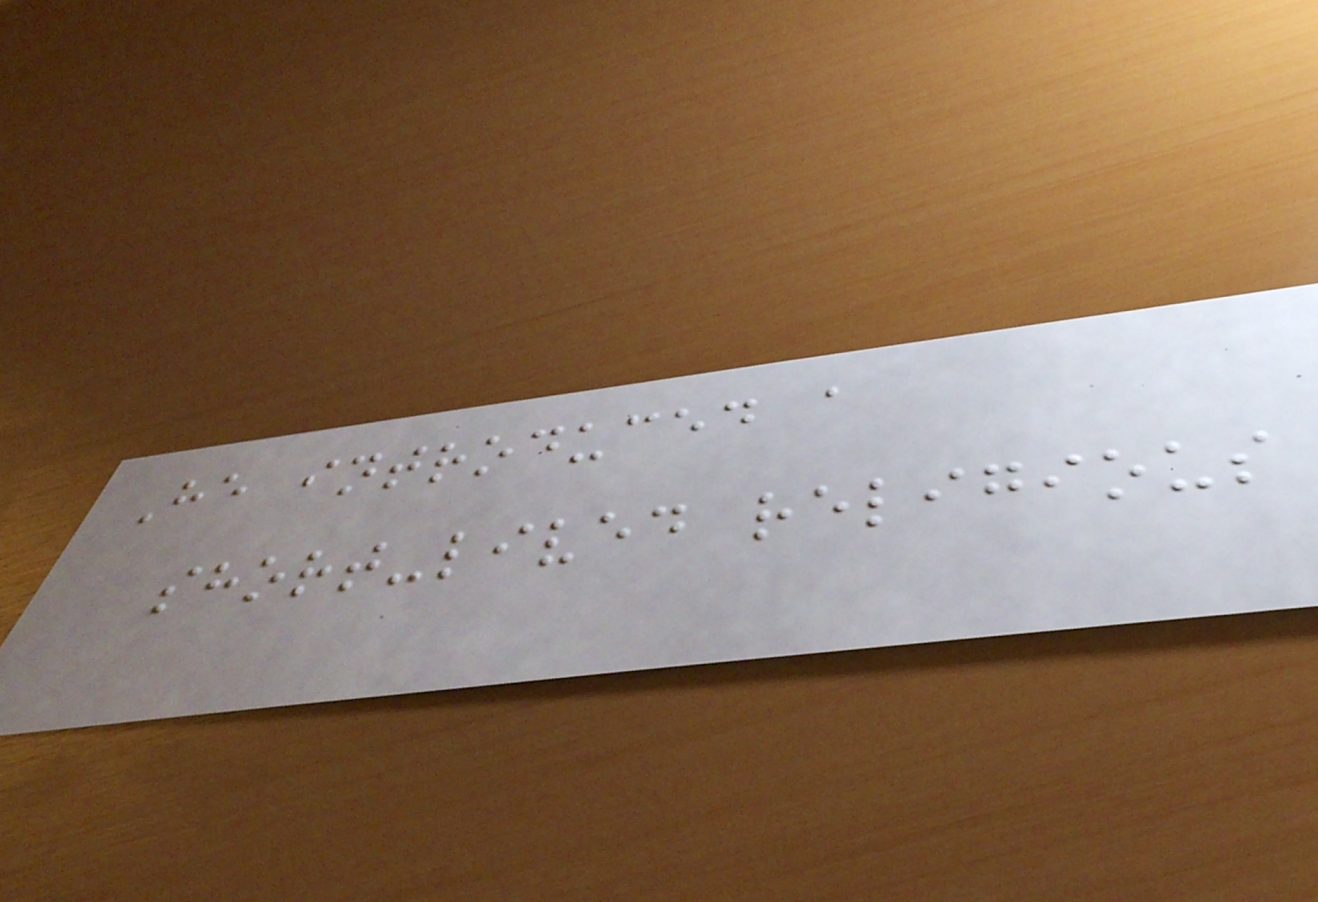He introduced a
short-lived religious
